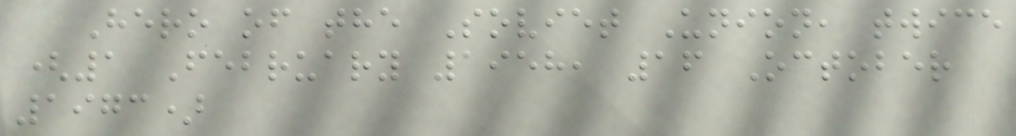Hero of the Soviet Union, twice
(1 February 1958, 16 October
1973)
